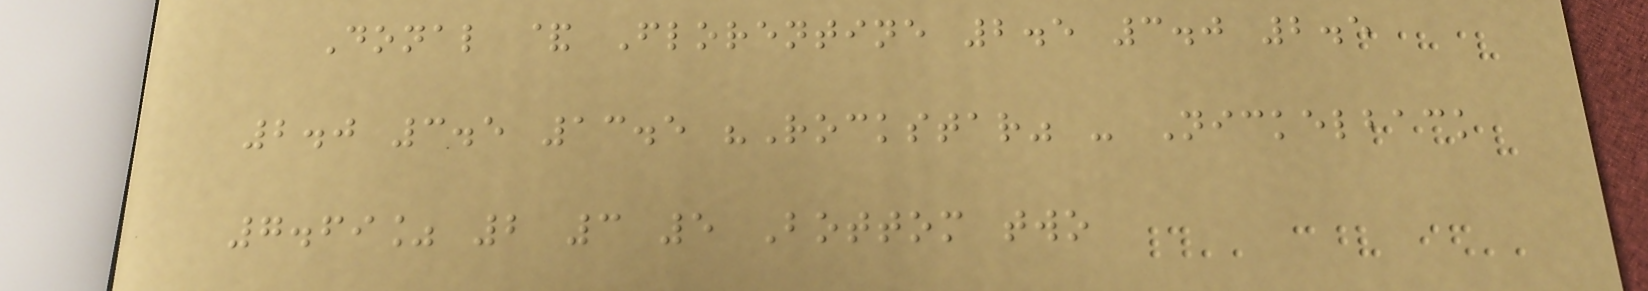Donal & Florentine 2.5 3.0 2.5
2.0 3.5 13.5 "Rockstar" - Nickelback
7.69% 2 3 5 Bottom two
